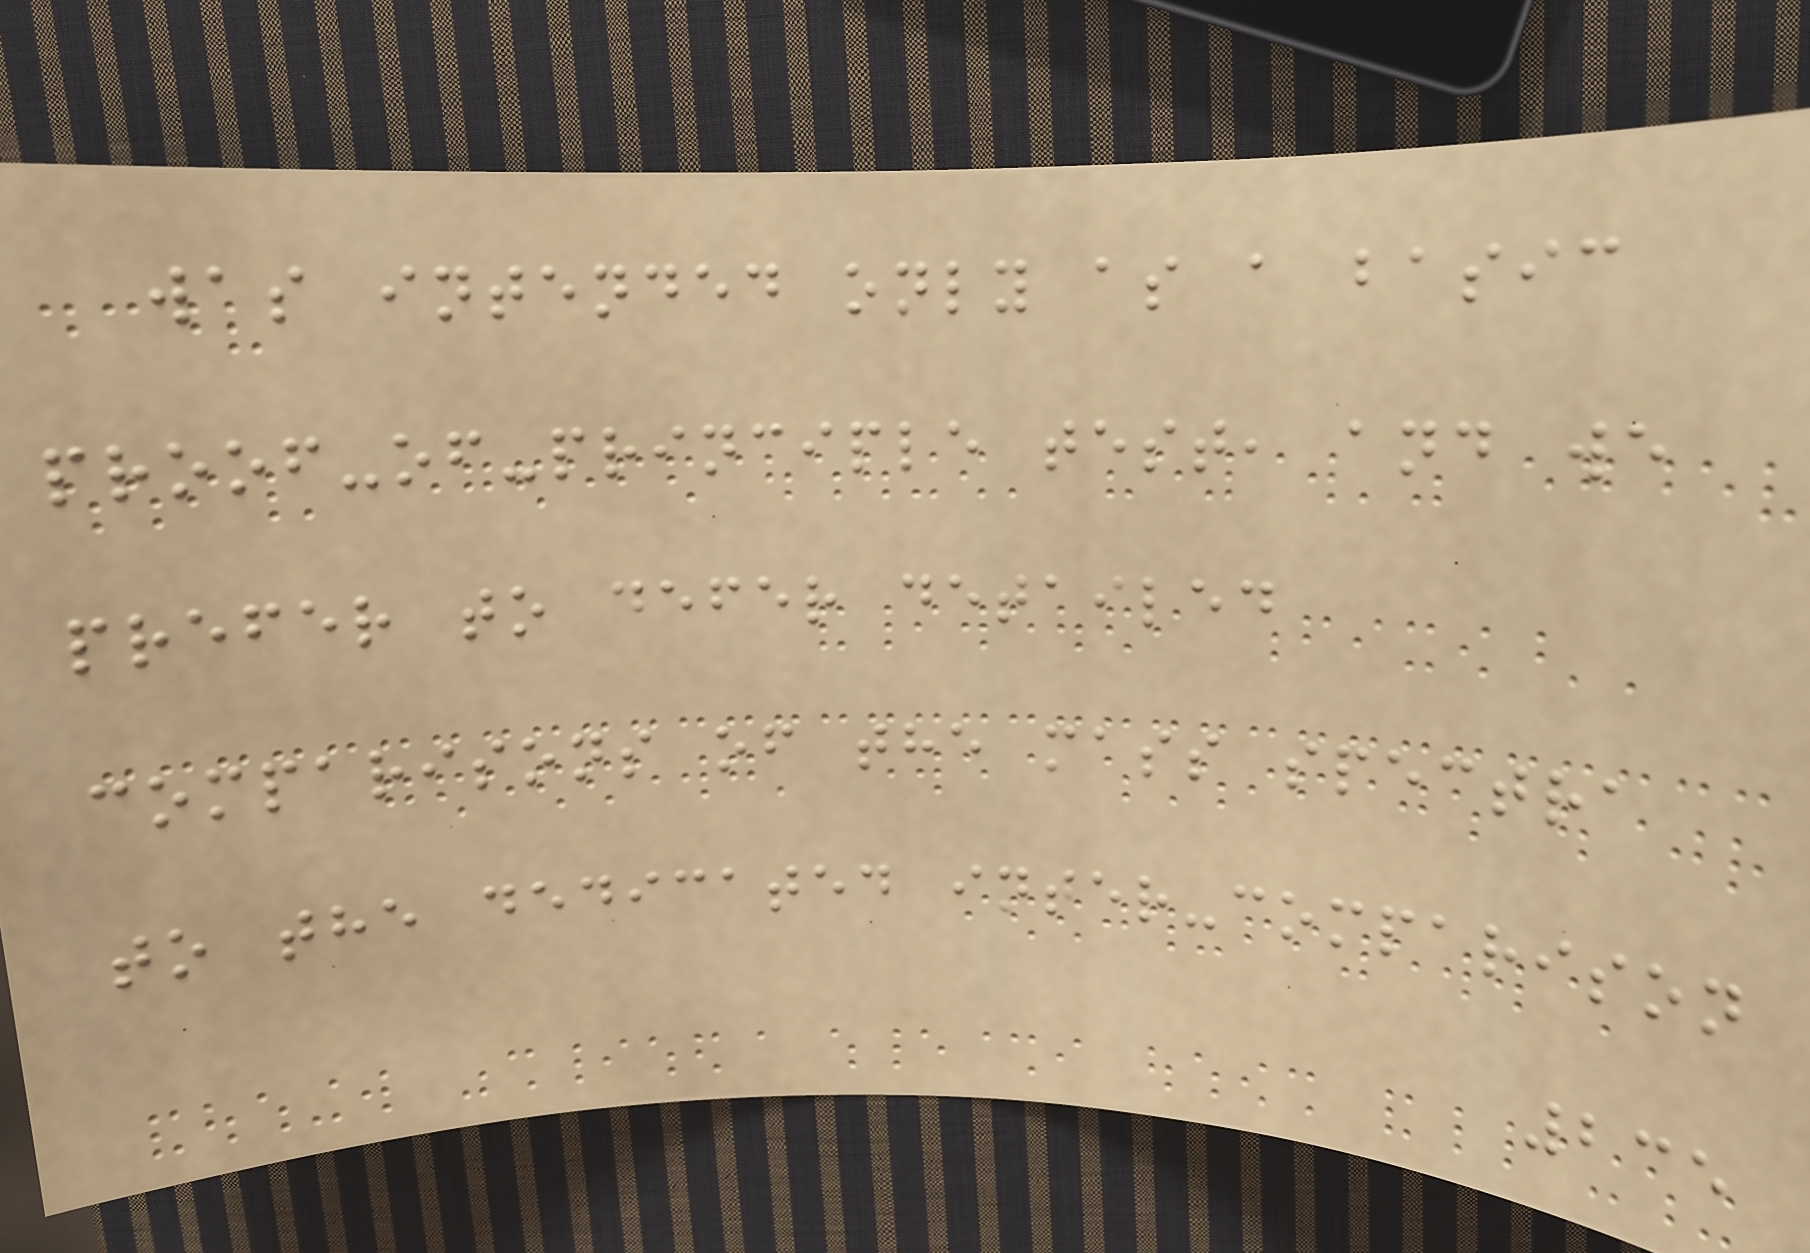was intended only as a basic
proof-of-principle test, and we
prefer to defer detailed
comparisons of the mass spectra
to the dedicated inter-comparison
235
